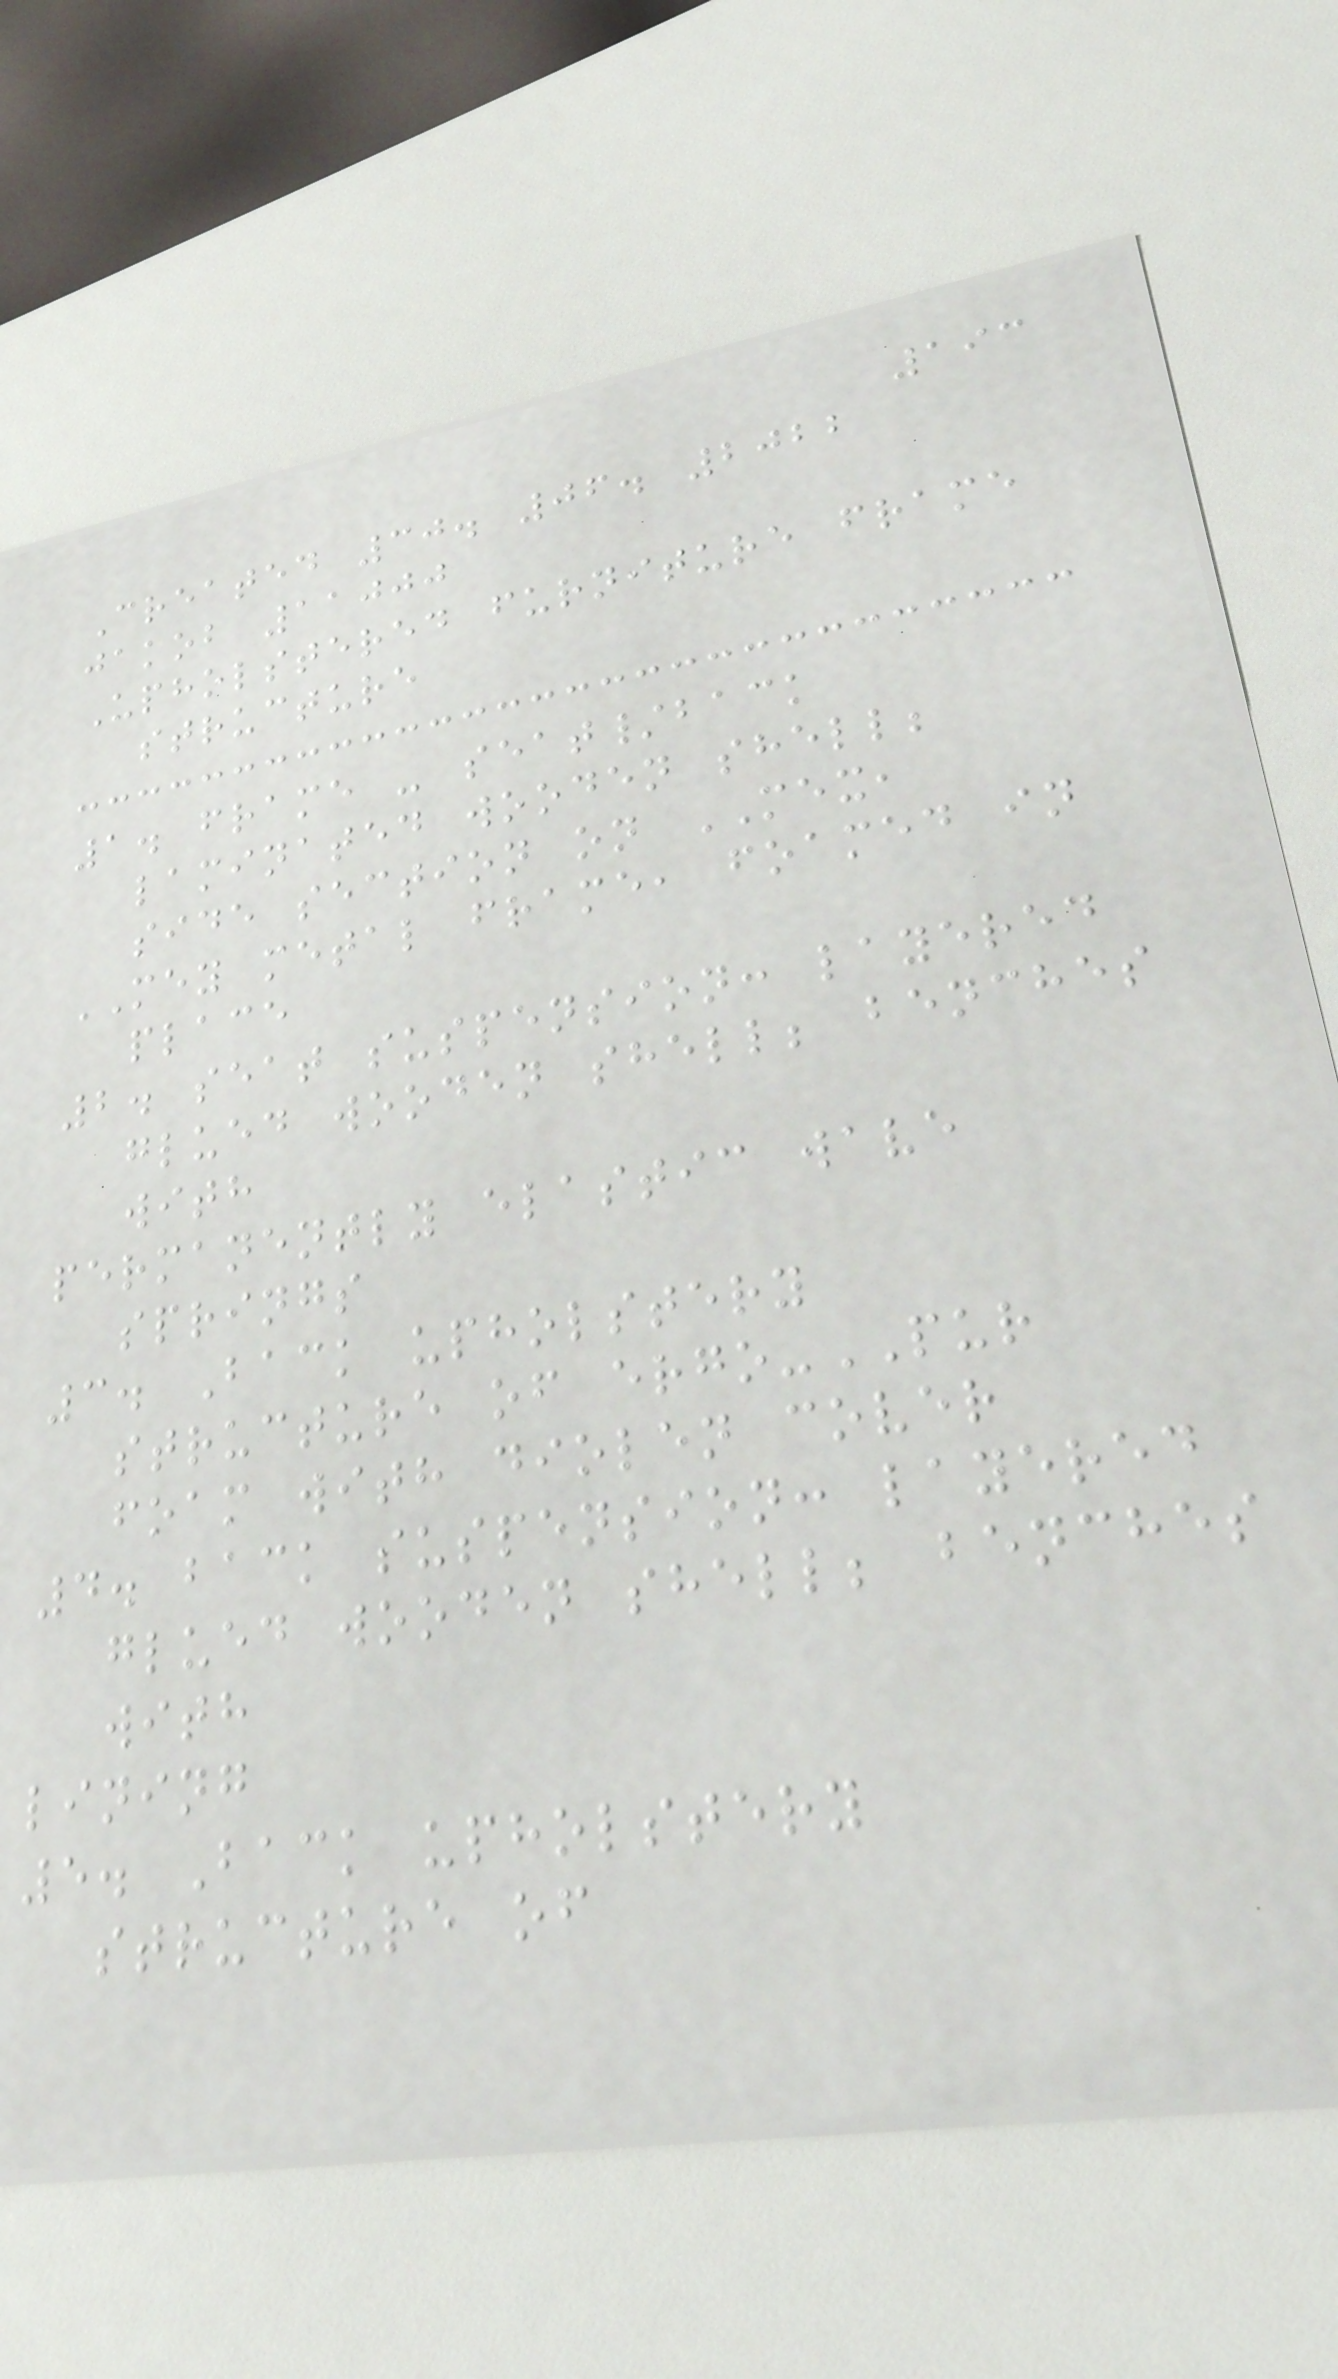193
Created 30. 06. 2022
jakob 11000
Upholstered furniture frame
structure
1. frame - seat/back
laminated wooden shell;
side section on MEX,
MEY metal frame, foamed in
place
2. seat suspension: layered
glued wooden shell; benches
with
permanently elastic wave
springs
3. Back upholstery
structure of ergo-PUR
foam with diolen cover
4. back suspension: layered
glued wooden shell; benches
with
lining
5. Back upholstery
structure of
